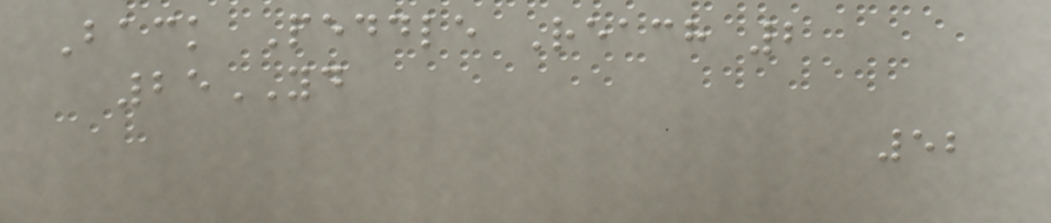Back Peddle Reach 2
25YD
52
